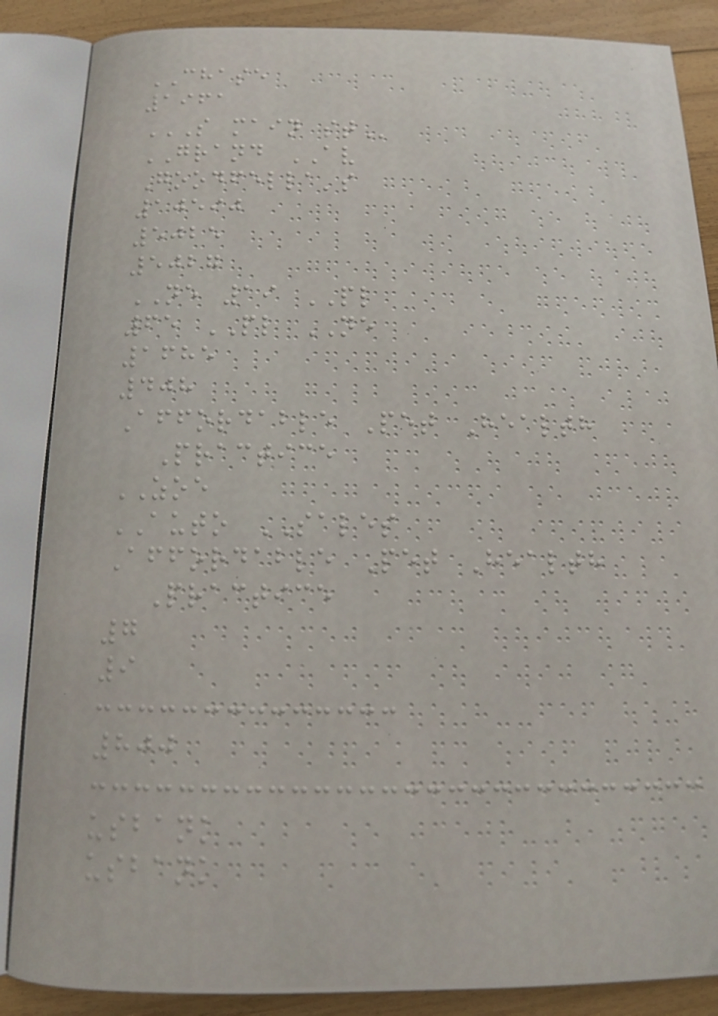CHASE
1961
S MAIN ST
GRAND AV
Goodfella's
10590
5025
5027
NE 19 PL
65 PL NE
1685
408
Affordable Pet Health
Practice
ZOE
AUTO SALES
Affordable Pet Health
Practice
7
9
800
usbank
usbank
